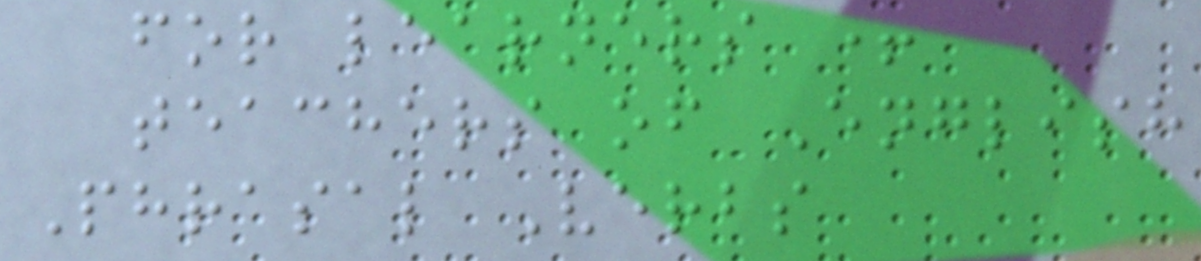for learners +
teachers of English
Phrasal Verbs
